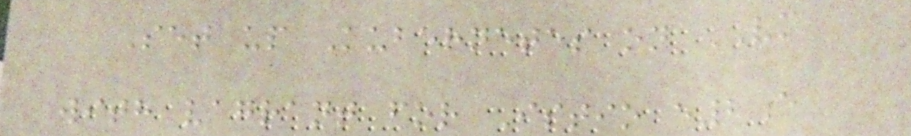Set up Kubernetes on VM
with vagrant for Istio e2e
